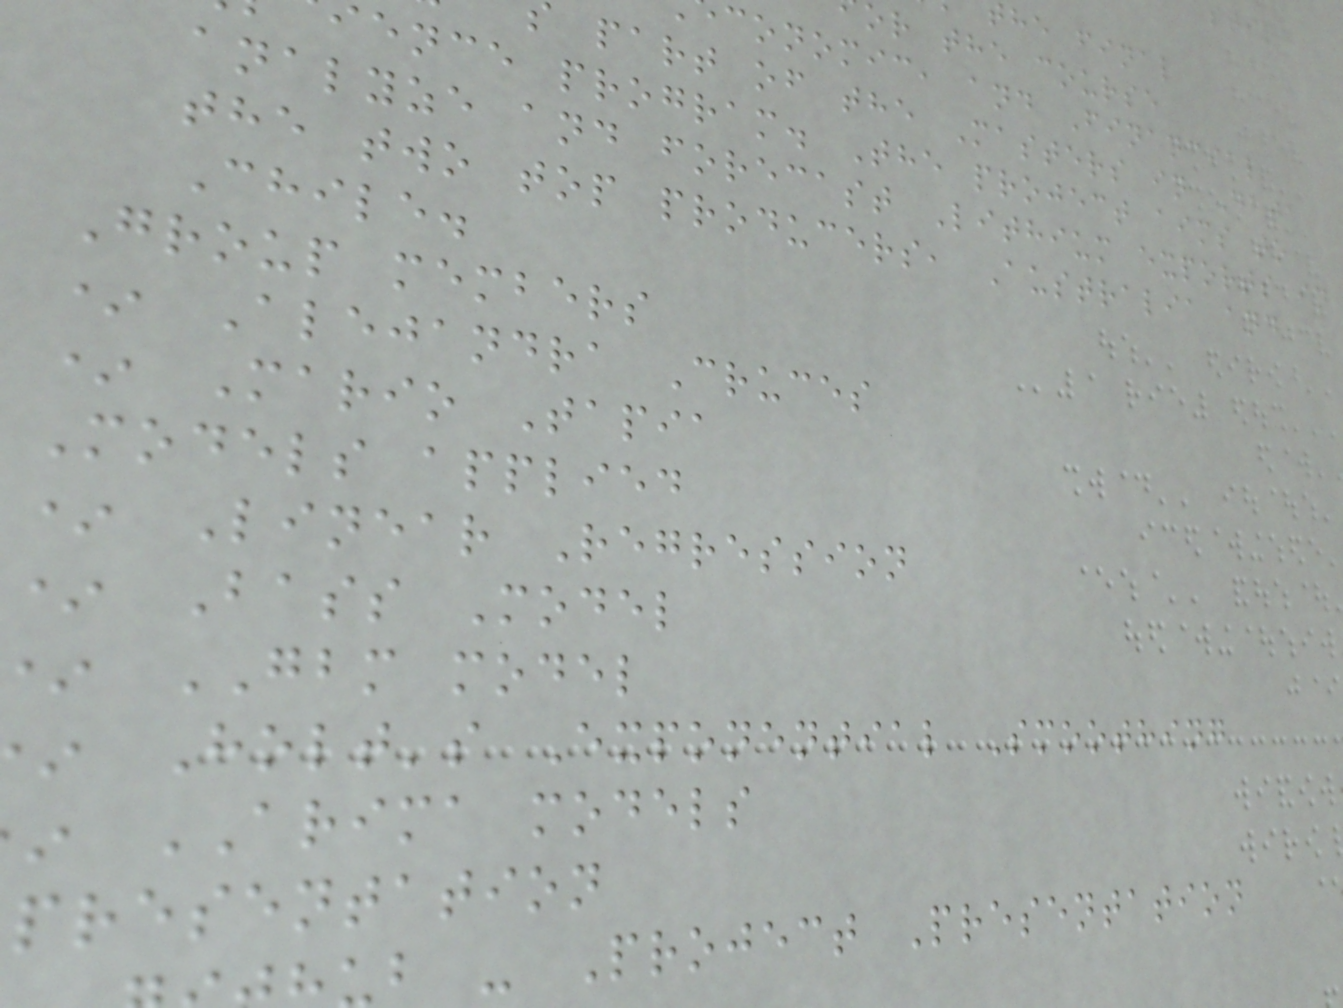or the course
conomic, and Financial
part of the Masters in Data
ence program. The project aims to
analyze and forecast Lithium exports in
the two top producers, Australia and
Chile.
Group members
* Alejandra Cruces
* Mario Tapia
Models applied
* Linear Regression
* Bass Model
GBM model
Holt's Exponential Smoothing
ARIMA models
presentation
b - Project Presentation
